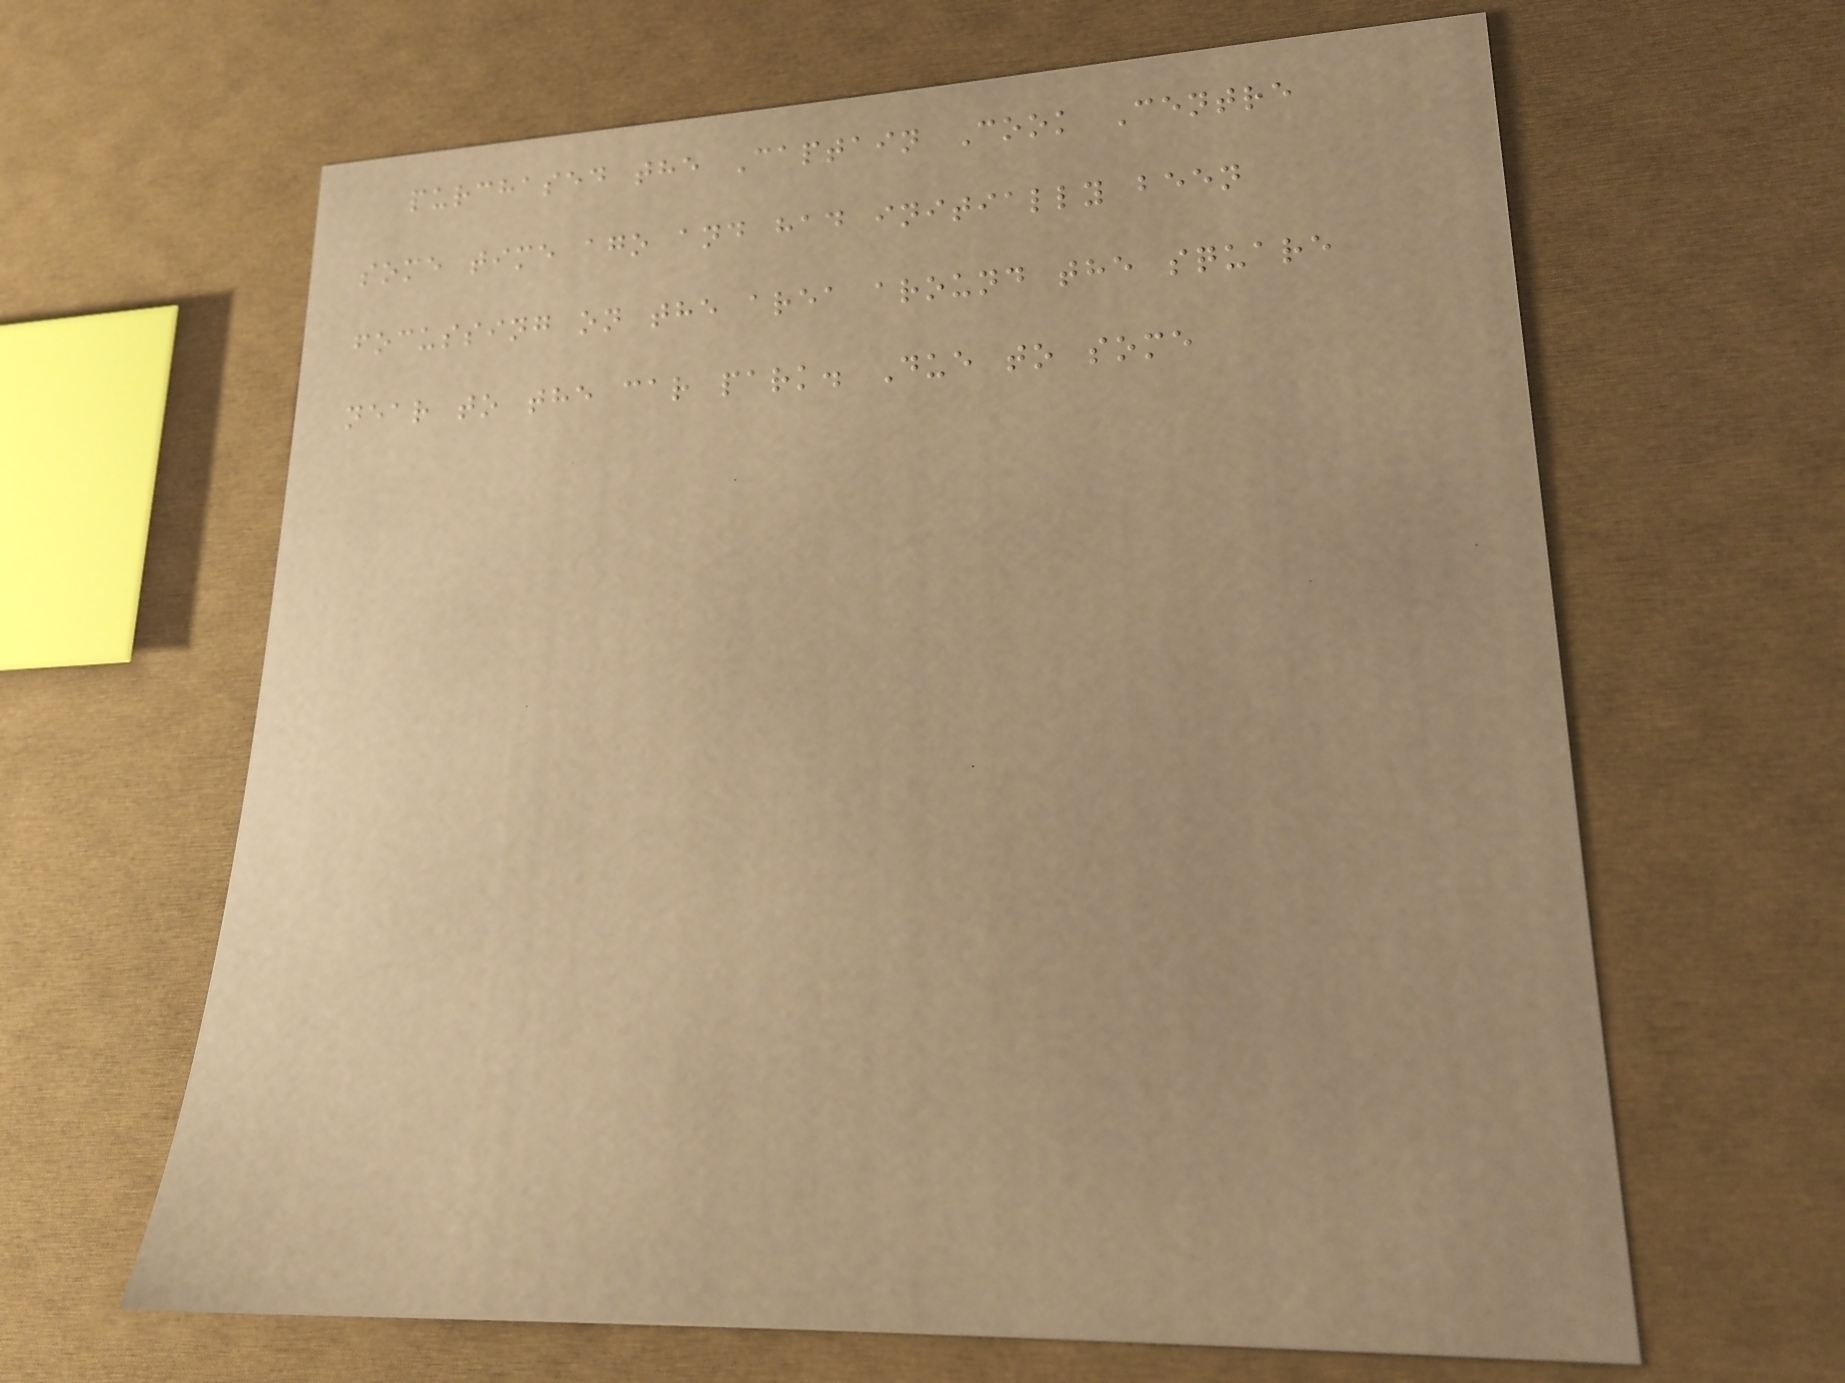purchased the Captain Cook Centre
some time ago and had initially been
focussing on the area around the square
near to the car park. Due to some
